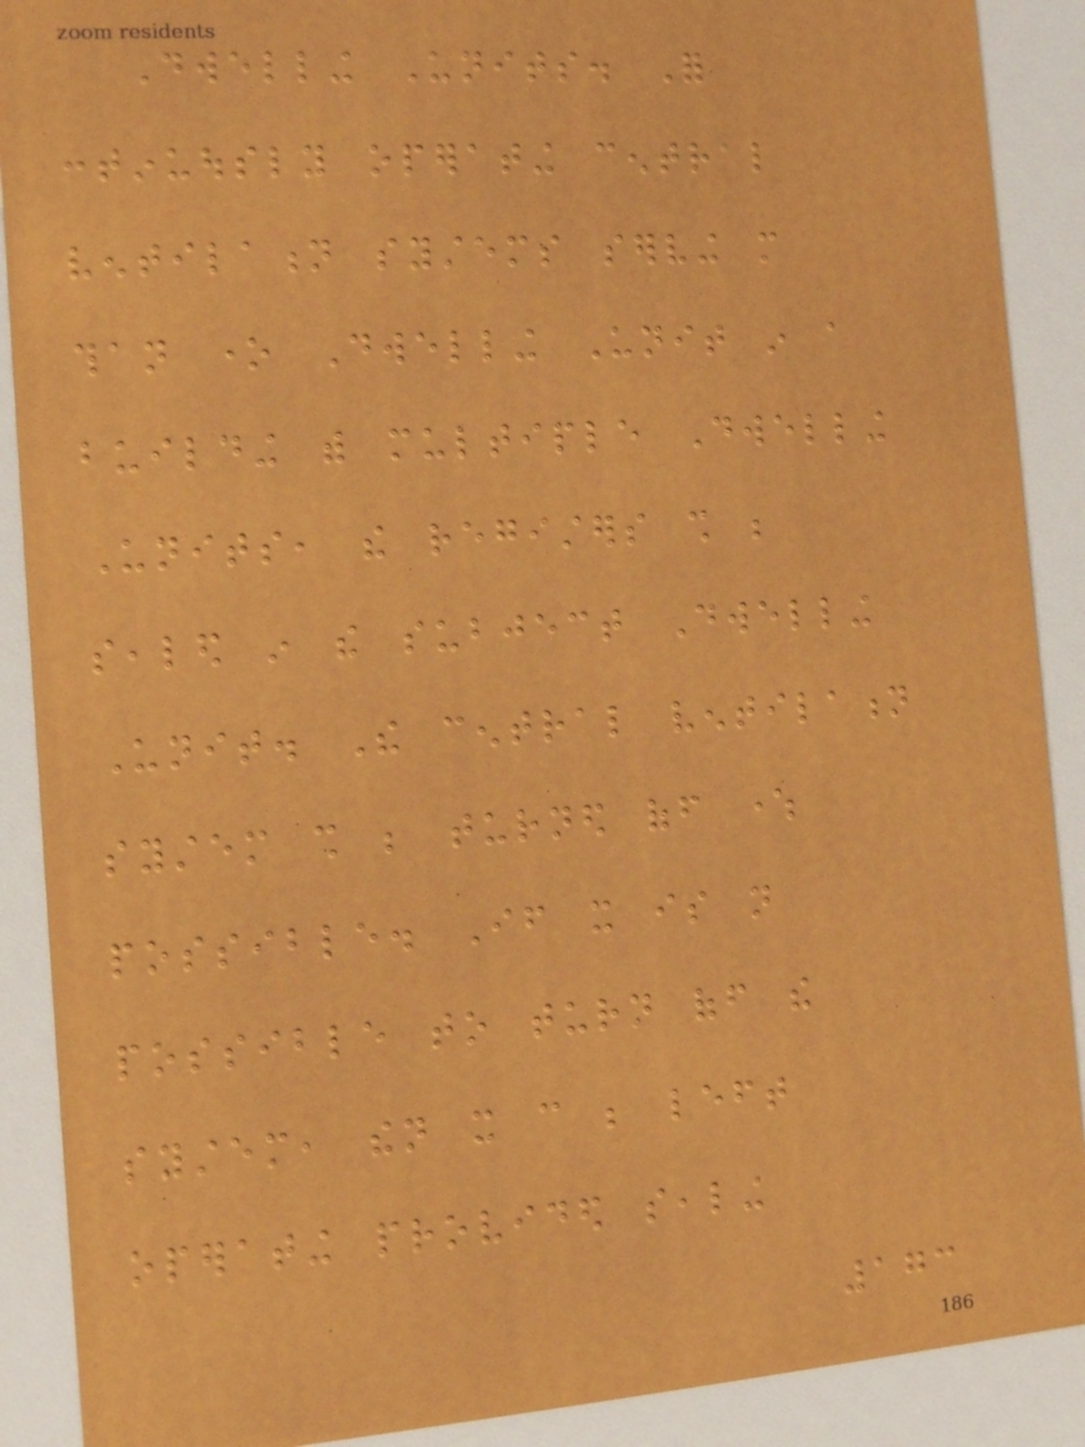Dwelling Units. For
continuously operating central
ventilation systems serving more
than one Dwelling Unit in a
building with multiple Dwelling
Units, the registers shall be
sealed in the subject Dwelling
Unit. The central ventilation
system shall be turned off where
possible. If it is not
possible to turn off the
system, then it can be left
operating provided sealing
173
